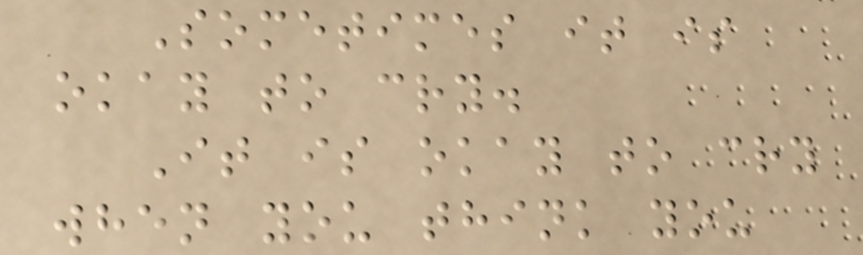Sometimes it is
okay to cry.
It is okay to cry
when you think you
